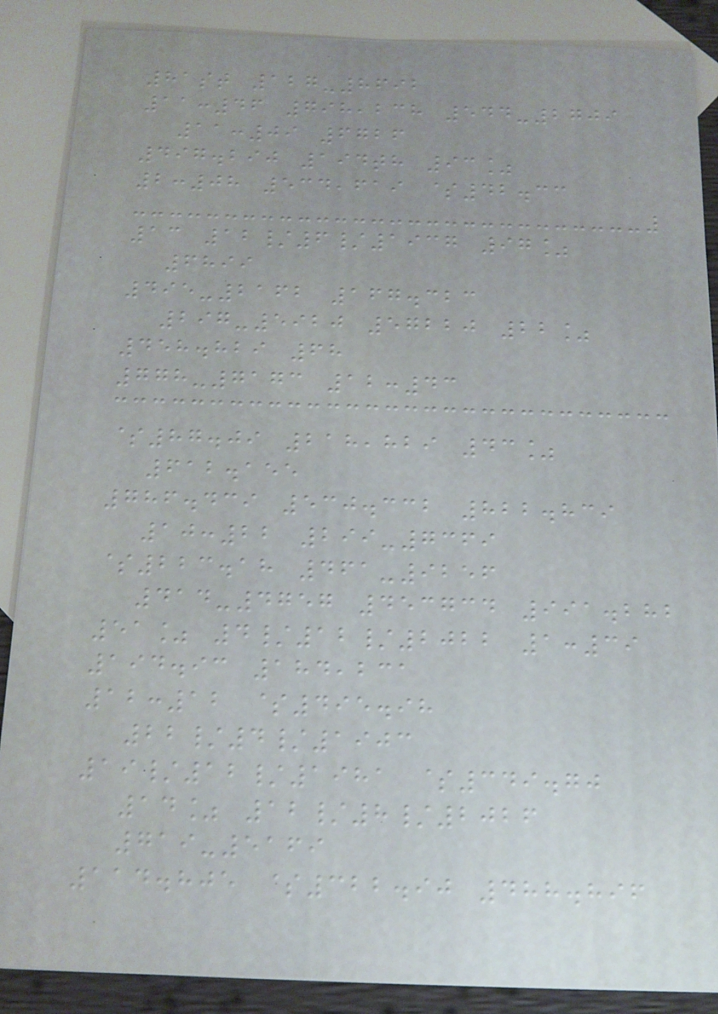81st 127-8692
11:46 798,238 544-2709
11:09 6726
497.290 194th 93%
2:08 534,619 $42.33
13 12/6/1937 97%
6899
495-2162 167.323
297-5920 57220 22%
458.829 68
778-7173 12:43
$87.09 218,829 43%
612.155
786.439 530.332 822.839
10:22 299-7369
$223.18 461-9256
414-4757 453734 991.282
51% 4/12/2022 1:39
194.93 184,231
12:12 $495.98
22/4/1903
19/12/1981 $349.70
14% 12/8/2026
719-5169
114.805 $322.90 488.896
